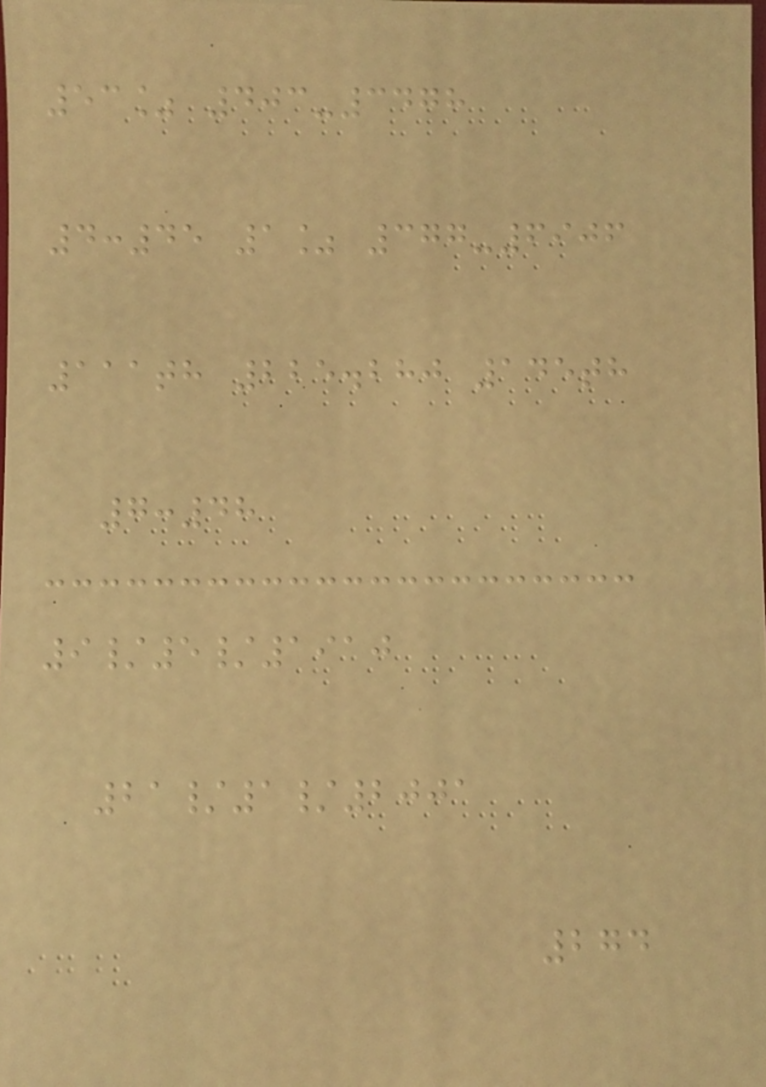53% 403-3478
4:45 1% 377-6906
111th 225.280 145th
7:48
9/5/1910
21/1/2001
274
